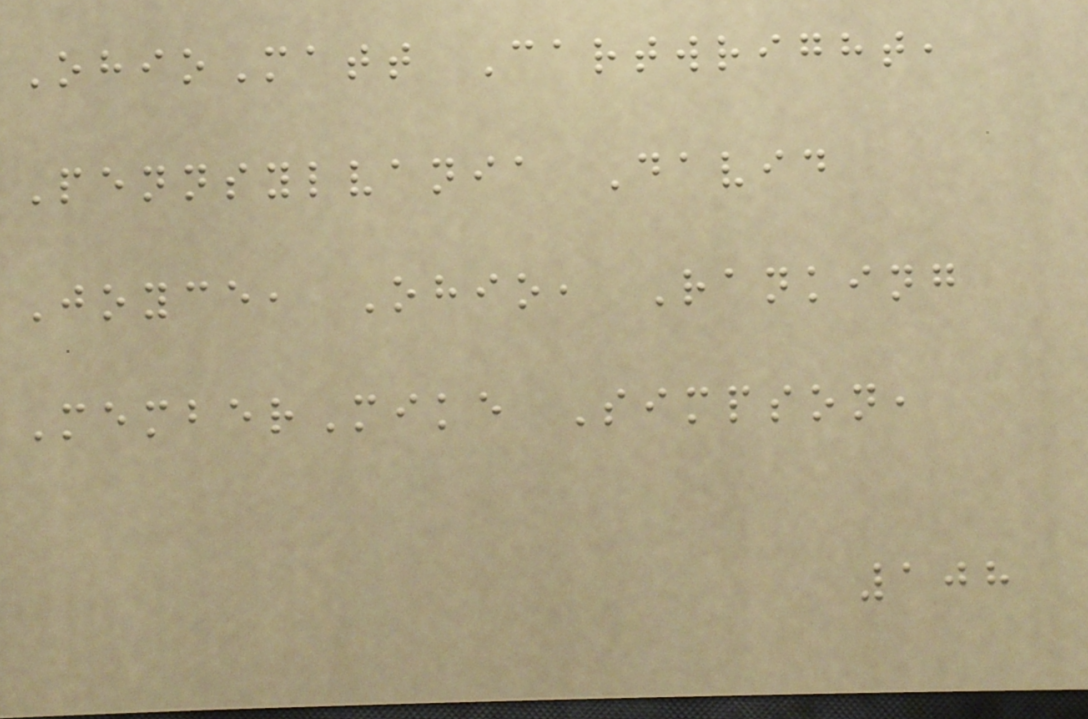OhioMatt Cartwright,
Pennsylvania David
Joyce, Ohio, Ranking
MemberMike Simpson,
108
